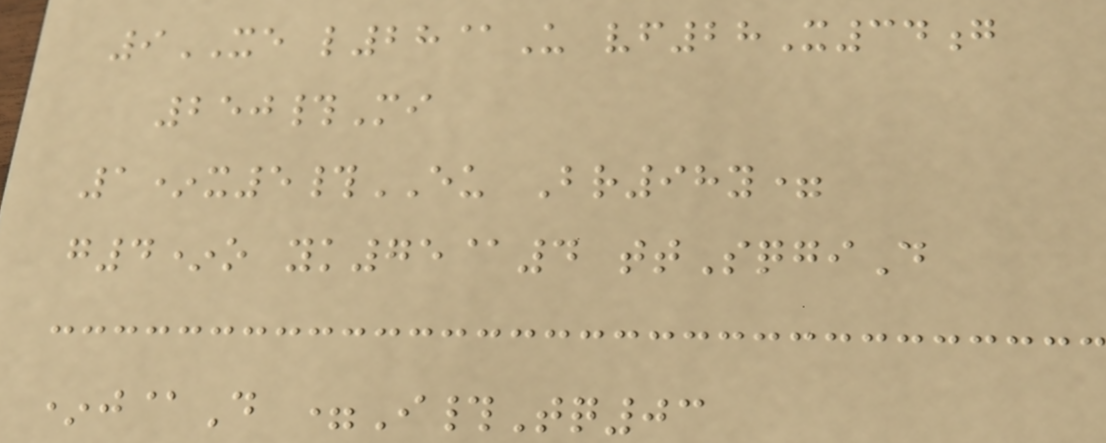9XE l28@U vf28X34g
250#Mi
1*x5#EU Br98y=
g4*o yk75@4 ttSqgiD
*j@D =I#Tq03
